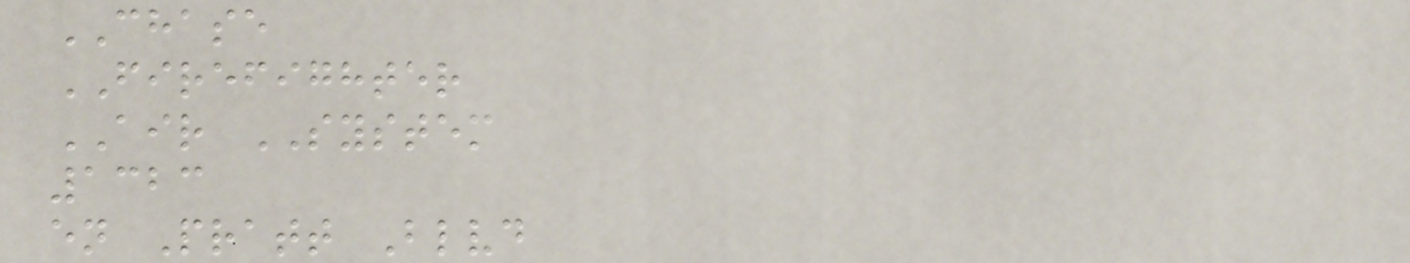CHASE
FIREFIGHTER
AIR SYSTEM
1323
en Pratt Blvd
